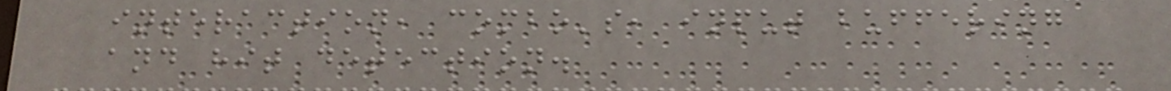interaction, combo's, input buffering
and hit detection.
